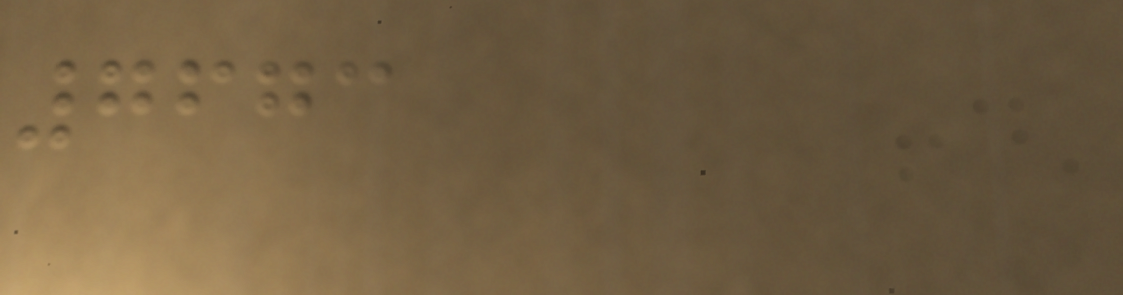7673
